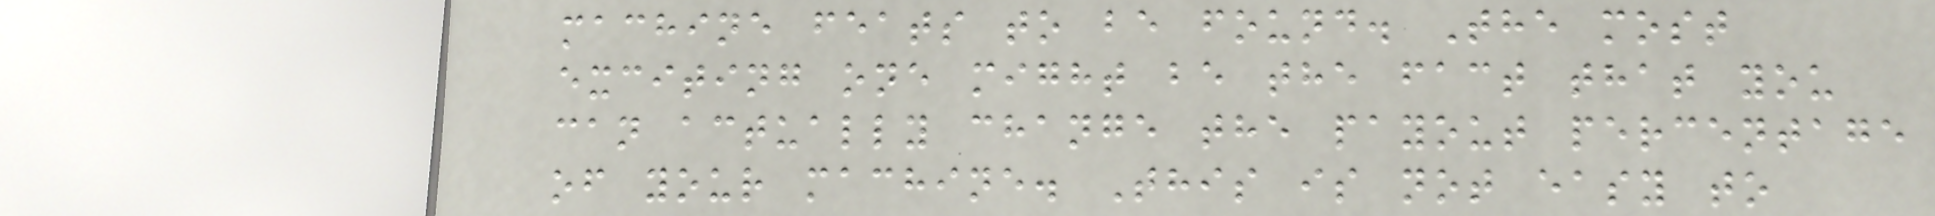machine feats to be found. The most
exciting one might be the fact that you
can actually change the payout percentage
of your machine. This is not easy to
